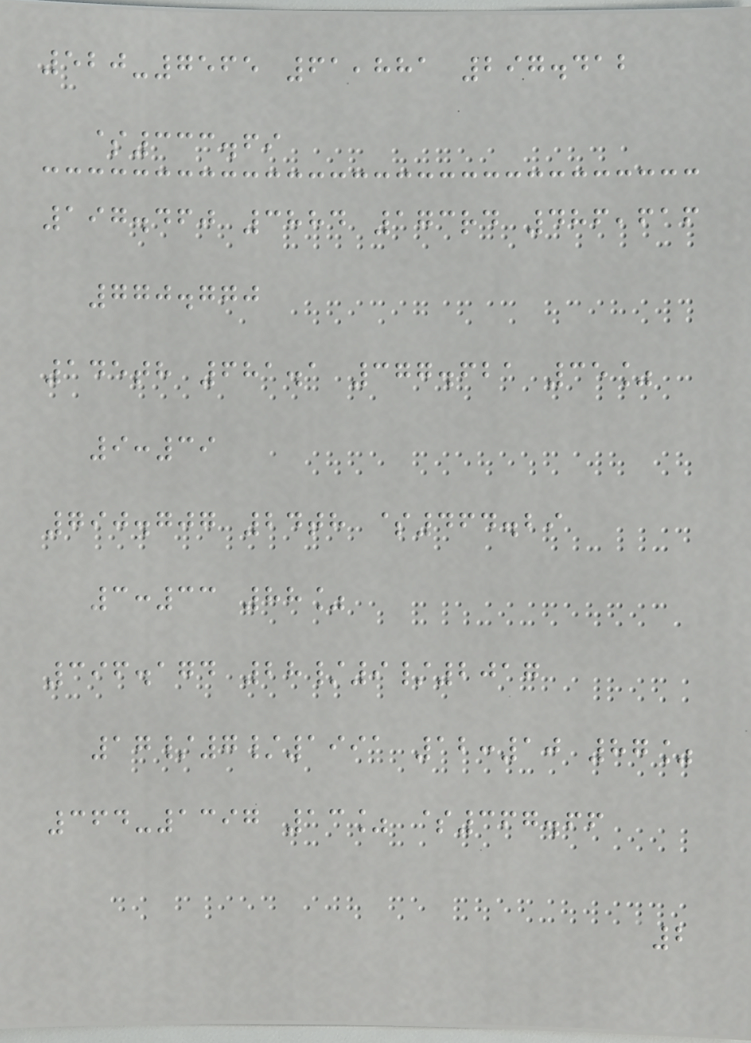520-7565 61,881 297.412
$333.69
197.460 3884 173rd 486,616
770.770
145th 681.1 377.621 35%
9:39
790.707 24th $464.29
3:33 88%
396.174 28/9/2017
17/7/1991 12:10 87%
364-1397 13% $367.66
2
